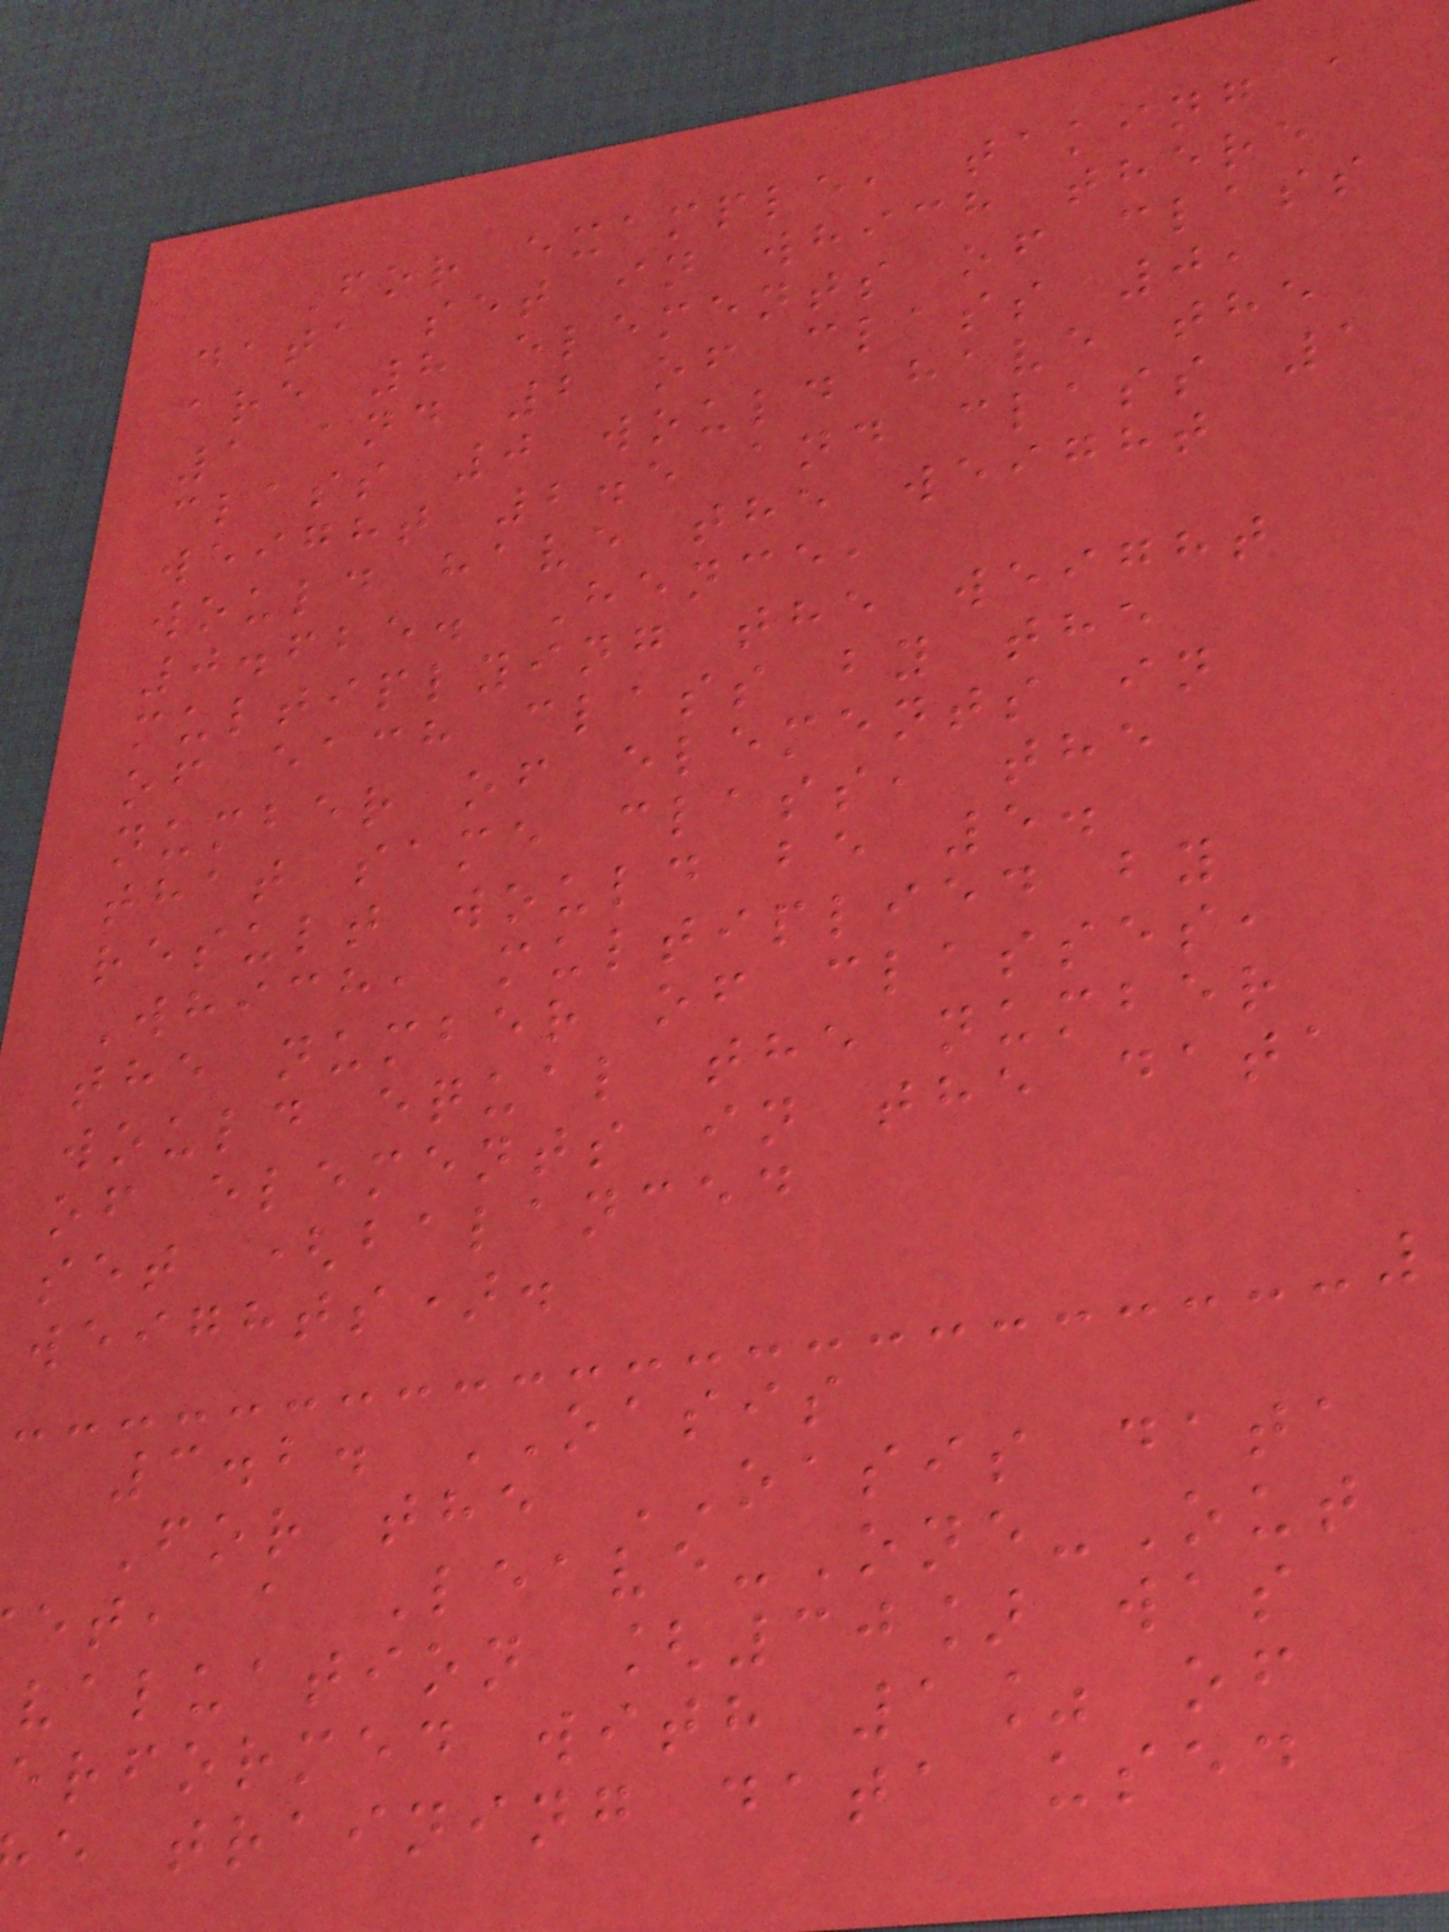For example, taking a
data set in which there
are 8 elements of class
1 and 2 of class 0,
class 0 would have the
weight 2.5 and class 1
would have the weight
0.625. Hence,
multiplying the weight
of each class by the
number of elements in
that same class, the
result would be 5.
Which, multiplied by
the number of classes,
would equal the number
of elements in the data
set (balanced
weights).
3.2. OASIS
For the OASIS data
et, a Leave-One-Out
valuation [30] was
erformed with 1% of
e training data used
